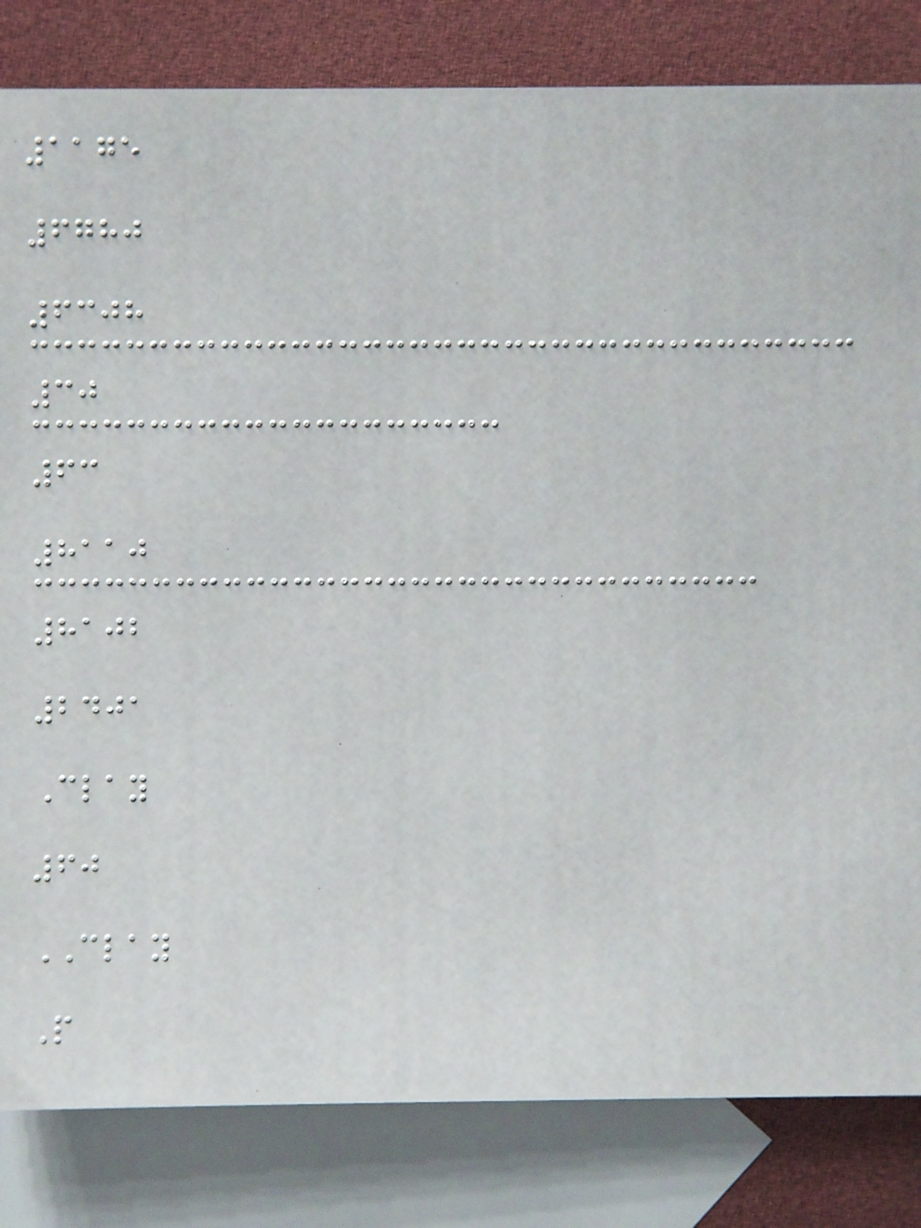1175
6780
6308
30
63
8110
8102
2401
Clay
60
CLAY
P
